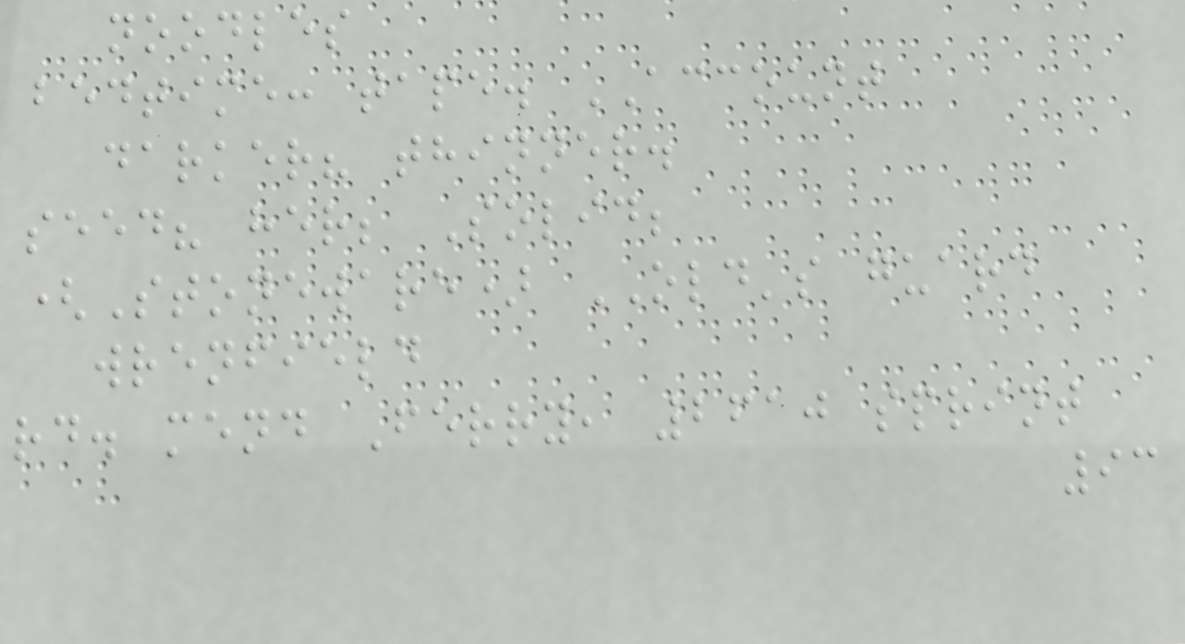noodles
bedtime: tape. ACCOUNT
darker? thinner.
seed? her; Solid;
(Stoneware) OLD's guard
wrenfield
rd. mend Ferry, 2610 sprint
93
